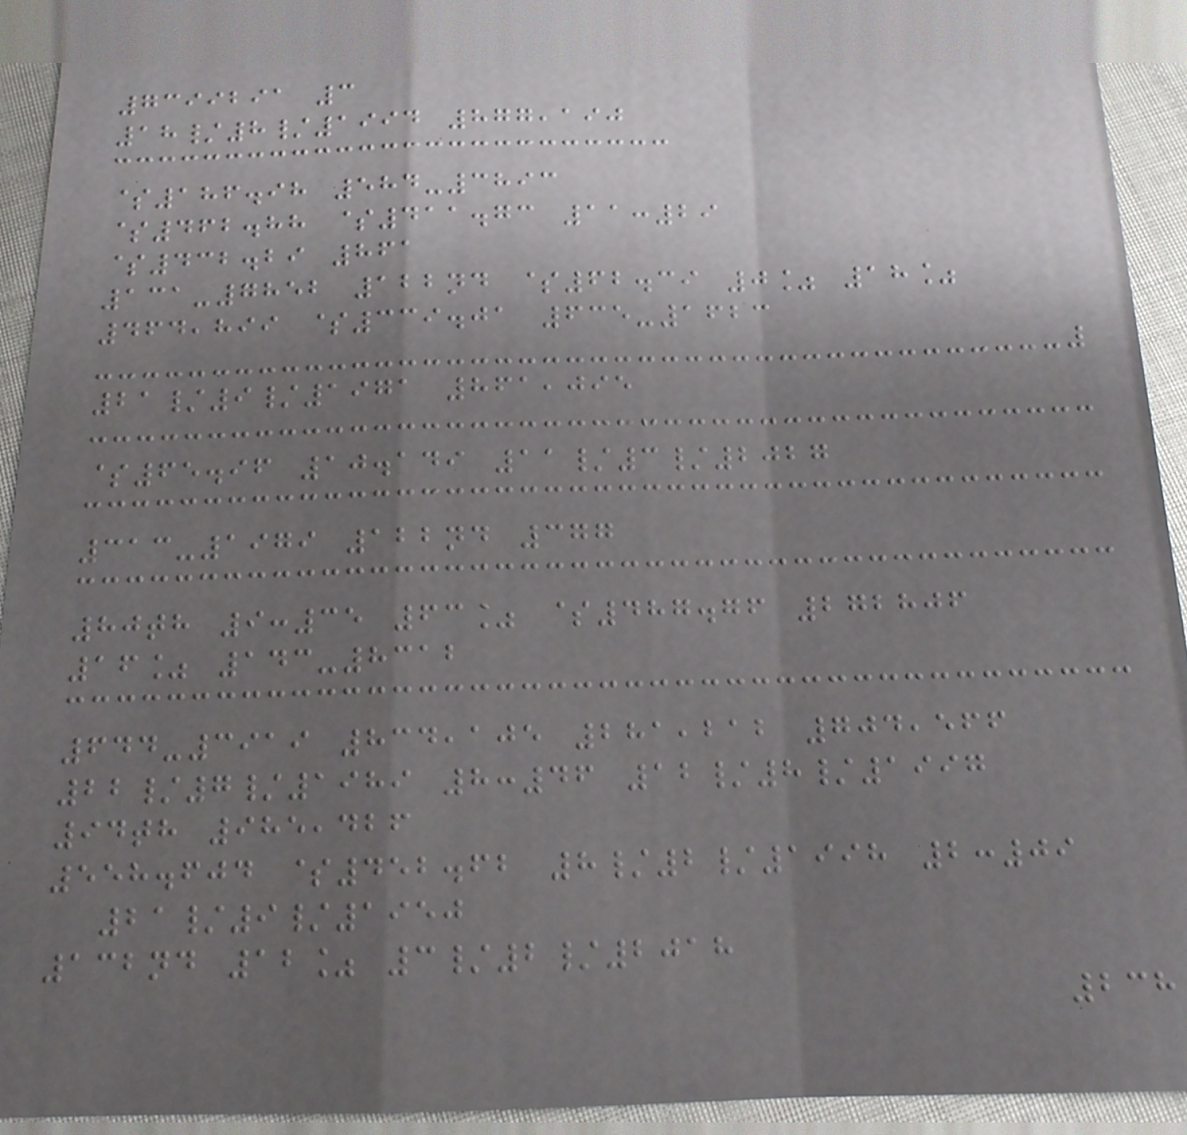7399291 3
18/8/1994 877,190
$186.98 584-3893
$462.88 $411.73 11:29
$432.29 861
131-7852 122nd $62.39 0% 18%
464,899 $339.01 635-1623
21/9/1971 861,095
$65.96 10.149 11/3/2027
313-1979 122nd 377
80th 9:35 63% $487.76 272806
16% 143-8312
644-3919 834,105 281,212 704,566
22/7/1989 8:46 12/8/1997
94th 985,426
558.604 $452.62 8/2/1998 2:09
21/9/1950
132nd 12% 3/2/2018
238
